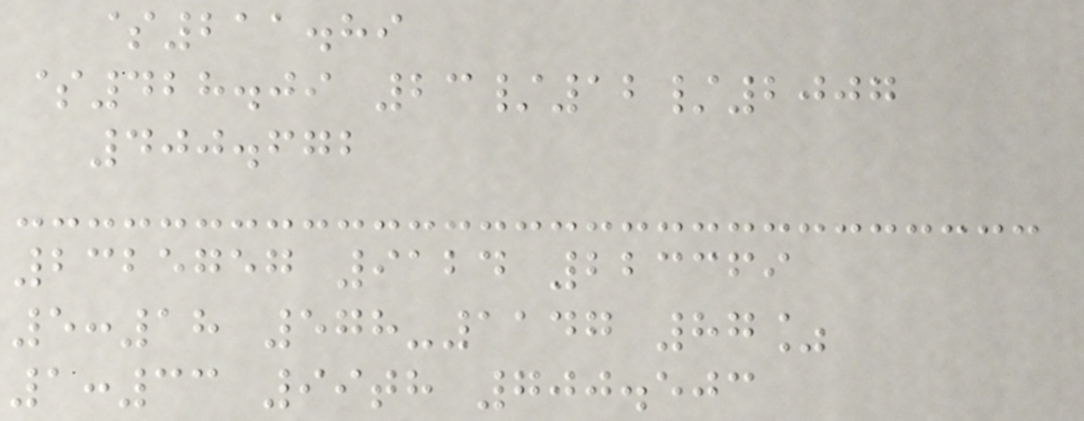$211.89
$428.09 23/12/2007
400.672
2325757 9124 223369
5:18 578-1147 87%
1:33 99th 700.503
